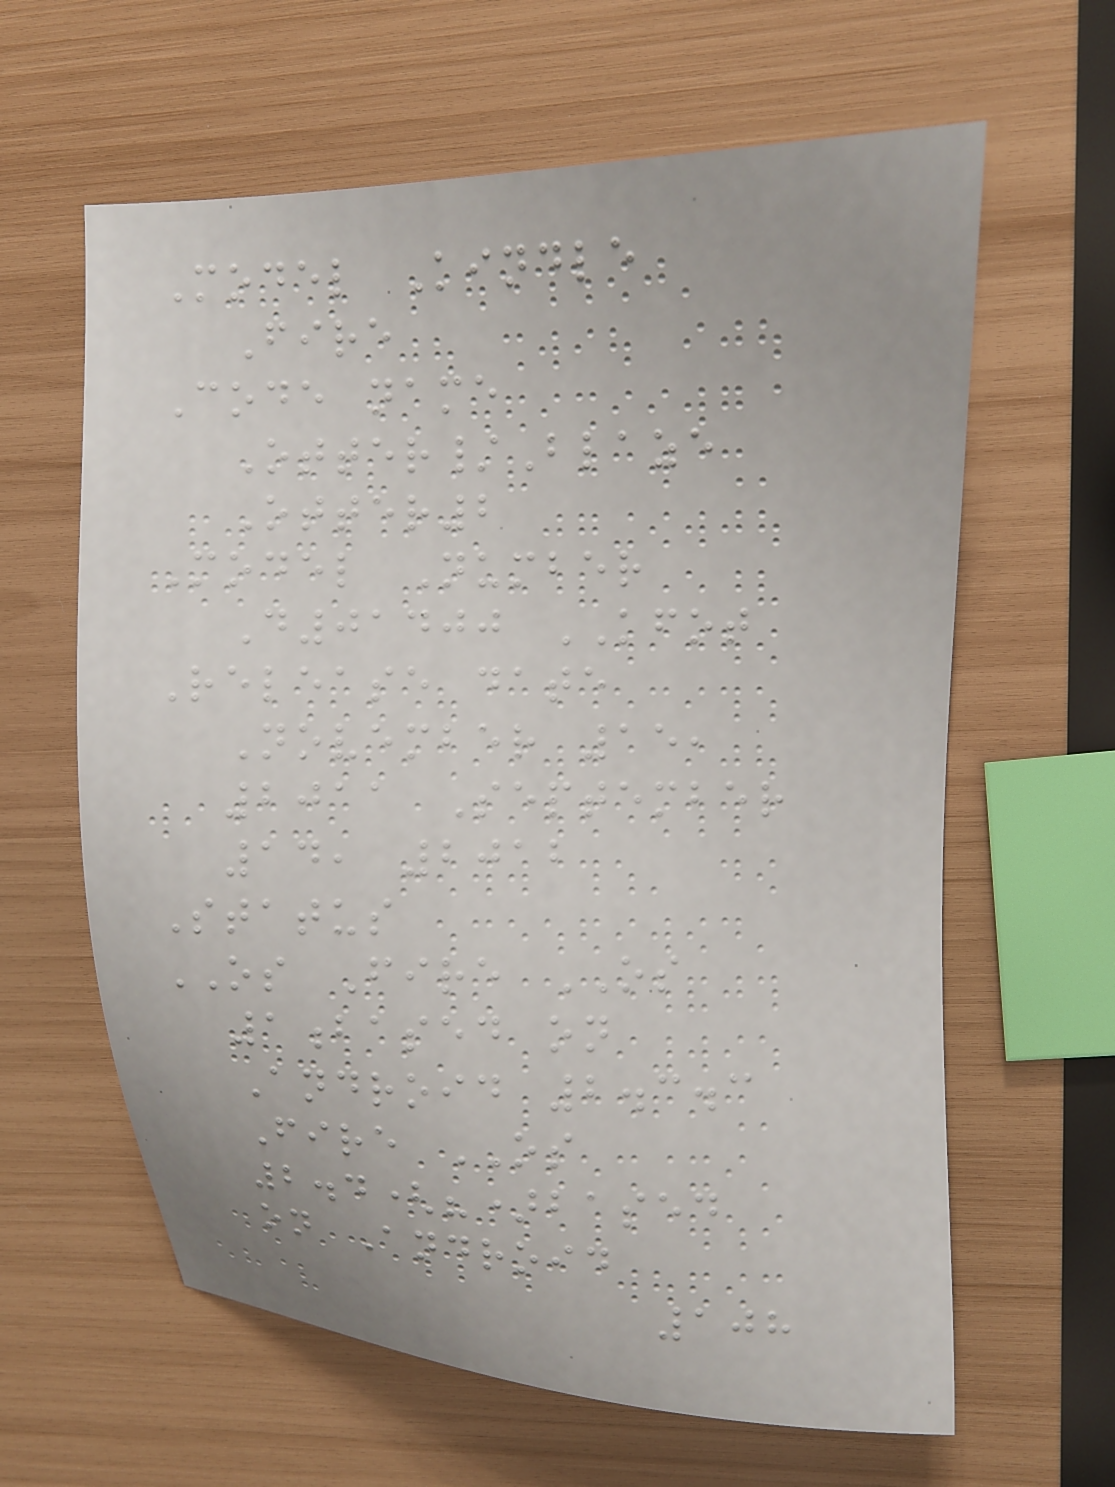Model Kindle
Fire
Code name
Otter/Blaze
Otter2
Model Number
D01400 KFOT
Release date
November 15,
2011 September
14, 2012
Status
OS Fire OS
1based on
Android 2.3.3
Fire OS
2.4(?)based
on Android
108
